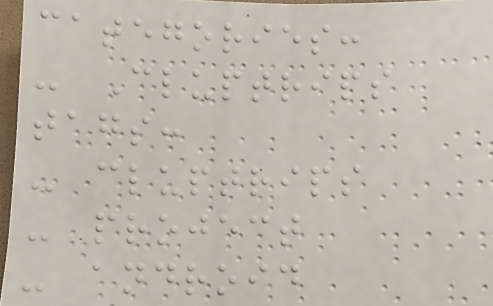categories:
- Cluptrips
tags:
- cluptrips
- project
- android
